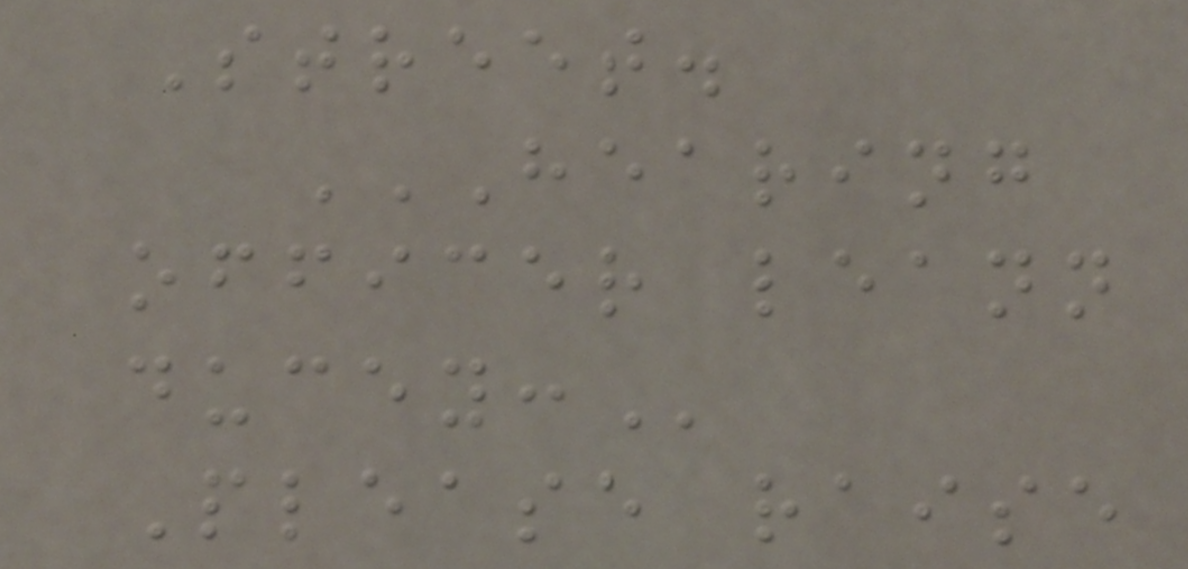Street.
HEARING
OFFICER LEANN
DUCEY:
Please raise
